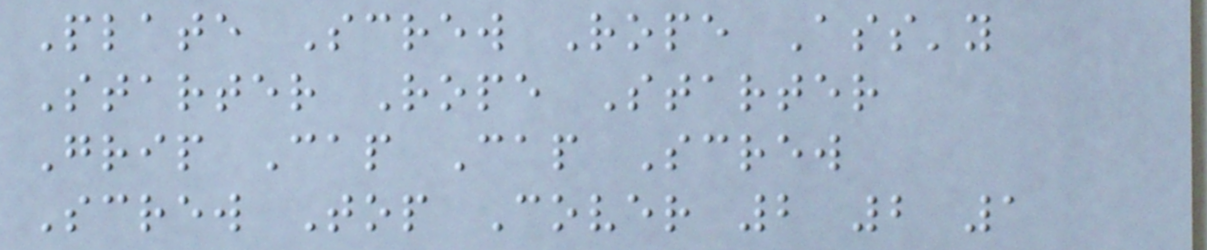Plate Screw Rope Ass'y
Starter Rope Starter
Grip Cap Cap Screw
Screw Top Cover 2 2 1
